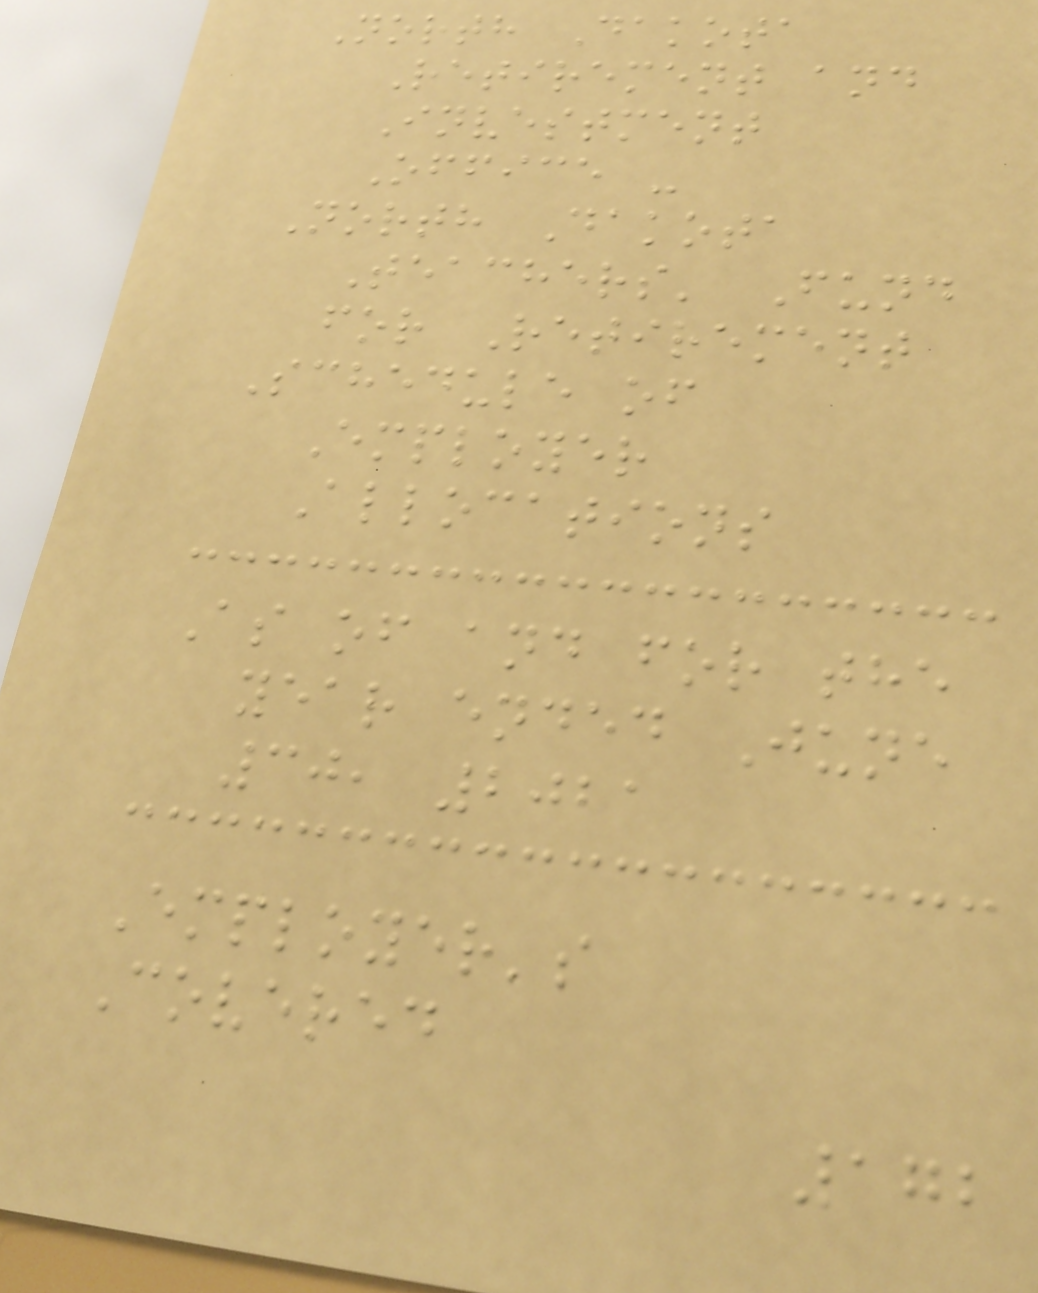North Dakota
Retirement and
Investment
Office -
North Dakota
Teachers' Fund
for Retirement
Schedule of
Employer
Allocations
As of and for the
year ended June
30, 2021
Employer's
Covered
172
